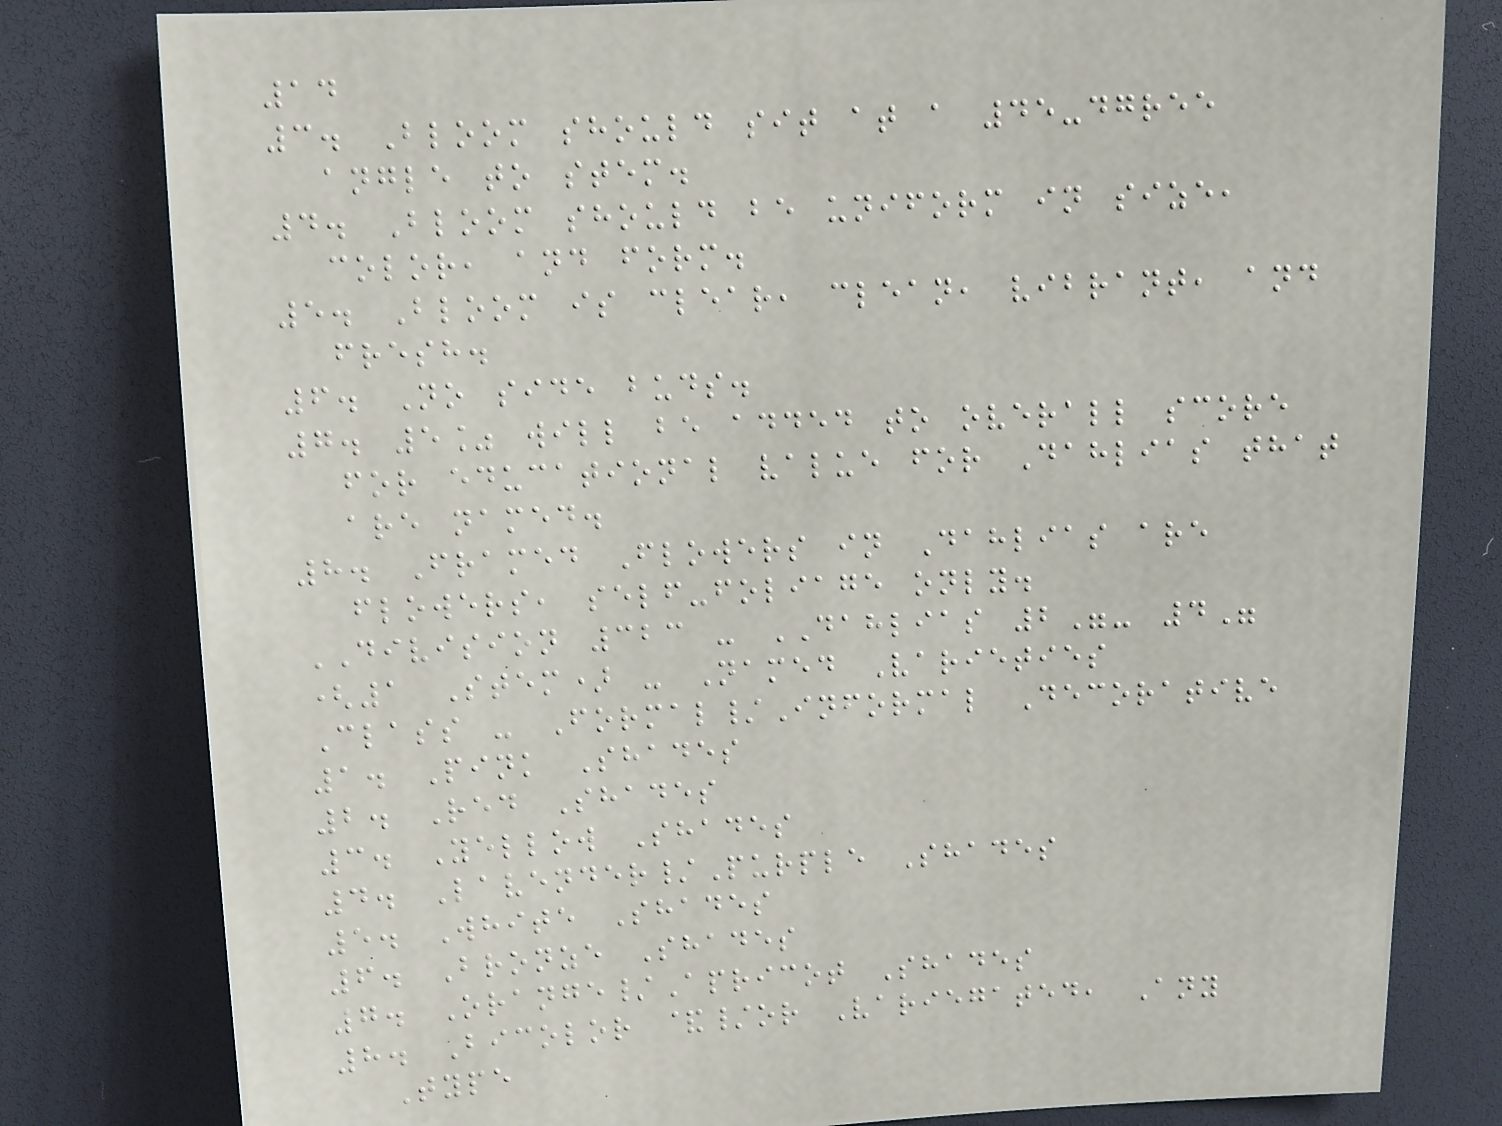14
3. Bloom should sit at a 45-dgree
angle to stem.
4. Bloom should be uniform in size,
color, and form.
5. Bloom is clear, clean, vibrant, and
fresh.
6. No side buds.
7. 5% will be added to overall score
for educational value for Dahlias that
are named.
8. Framed Flowers in Dahlias are
flowers, self-foliage only.
DIVISION 323 - DAHLIAS 2"- 4"
(1 Stem) - Named Varieties
Class - Formal/Informal Decorative
1. Pink Shades
2. Red Shades
3. Yellow Shades
4. Lavender/Purple Shades
5. White Shades
6. Bronze Shades
7. Orange/Apricot Shades
8. Bicolor &/or Variegated, Any
Type
